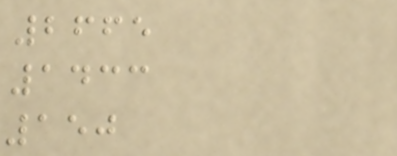2665
1433
150
